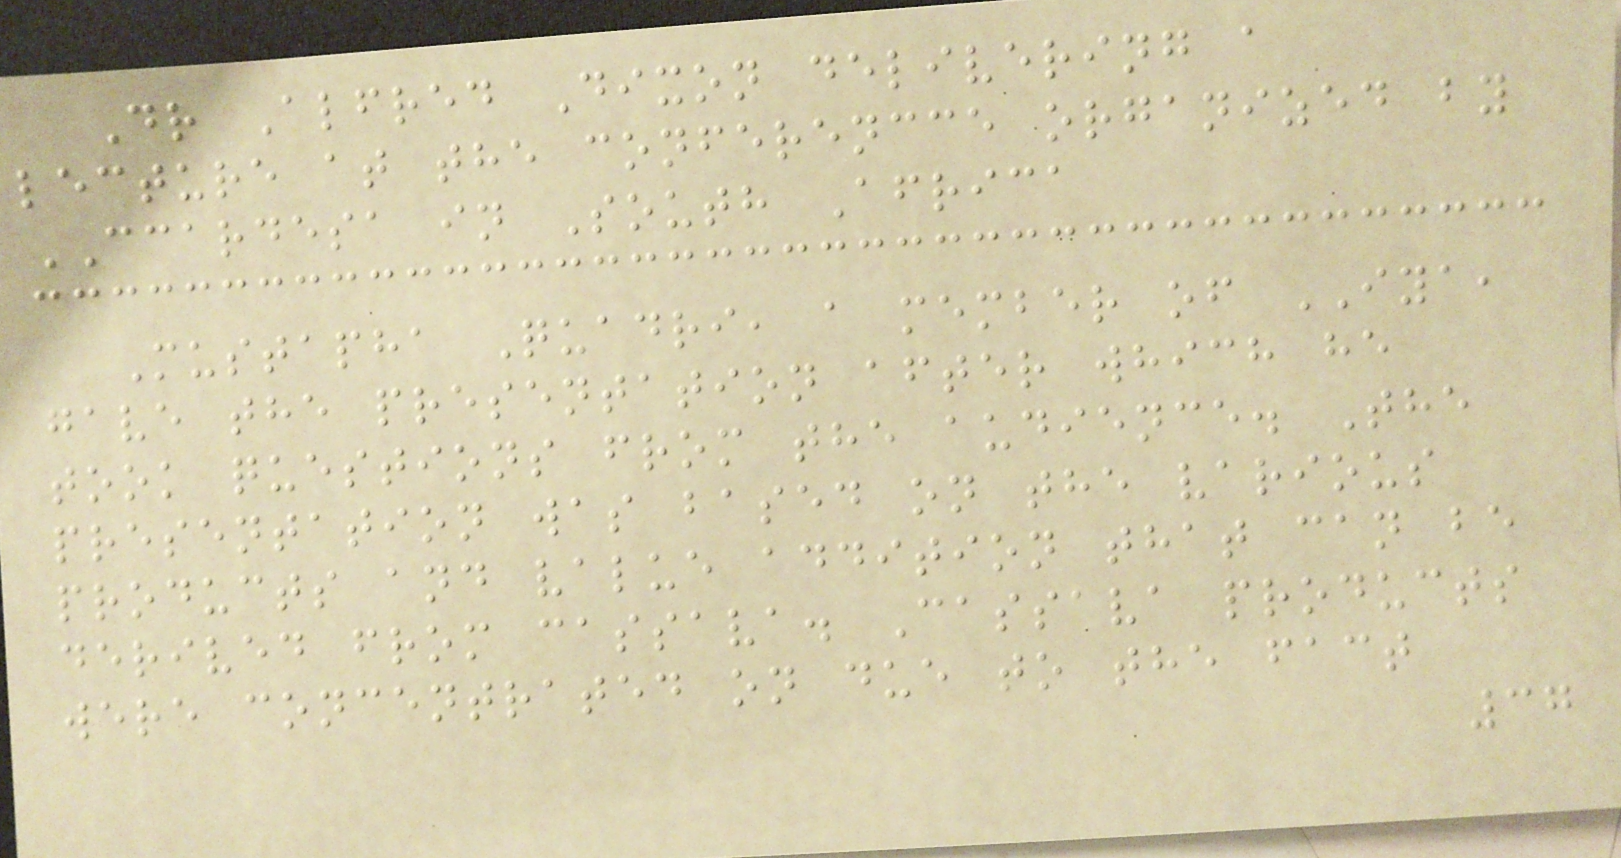Dr Alfred Dixon delivering a
lecture at the conferencce organized by
CCARDESA in South Africa
Mustapha Quadri, a member of IYA,
gave the presentation after which he
took questions from the audience. The
presentation was based on the various
products and value addition that can be
derived from cassava. Cassava products
were concentrated on due to the fact
37
